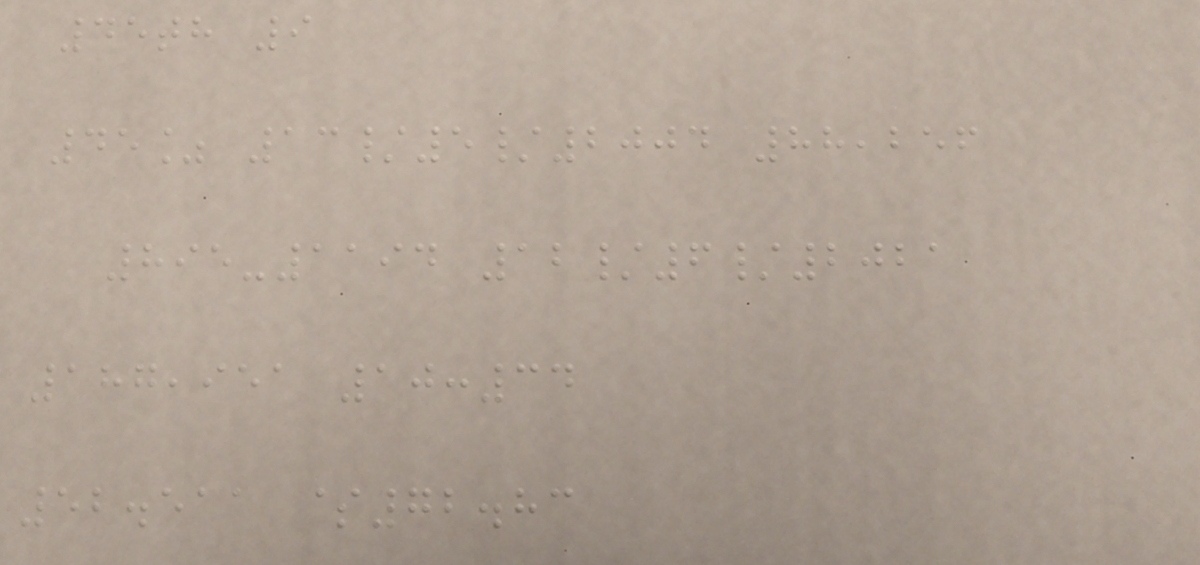45th 9
45% 13/5/2004 88,256
895-1194 12/6/2021
187,951 10:34
52.511 $72.83
